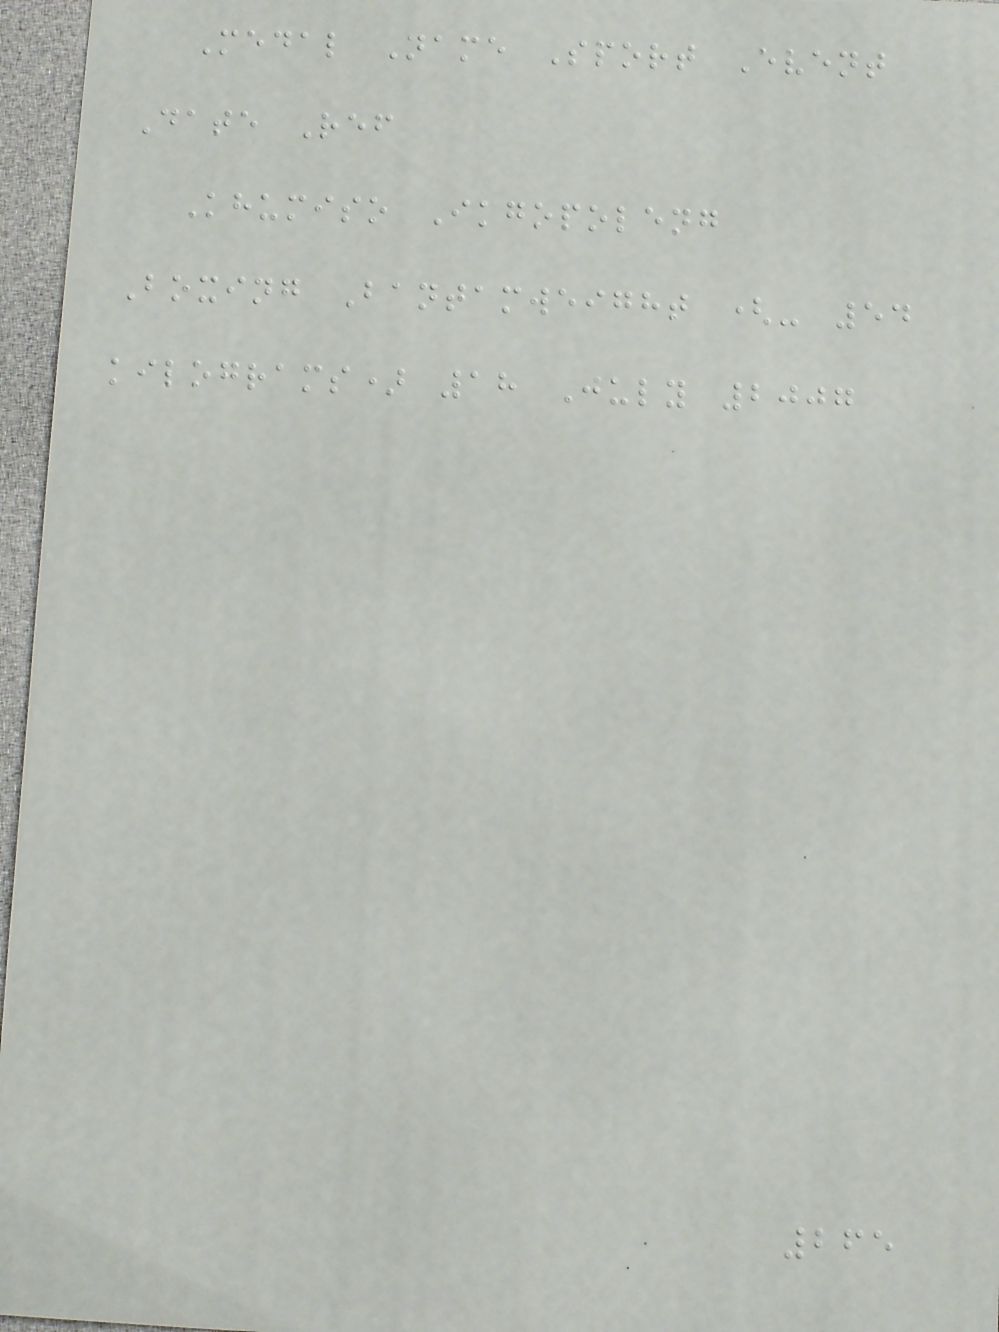Medal Name Sport Event
Date Ref
Khumiso Ikgopoleng
Boxing Bantamweight (- 54
kilograms) 18 July 2007
265
